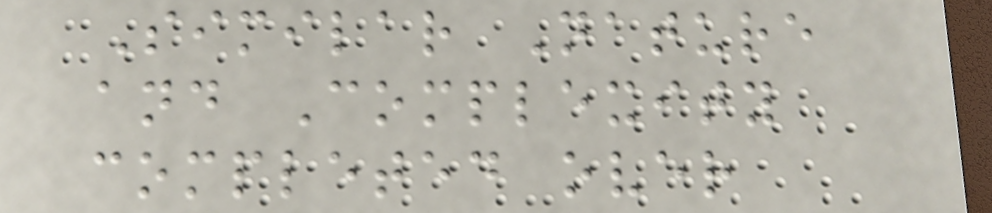Similar Nature
and Complexity
completed over
